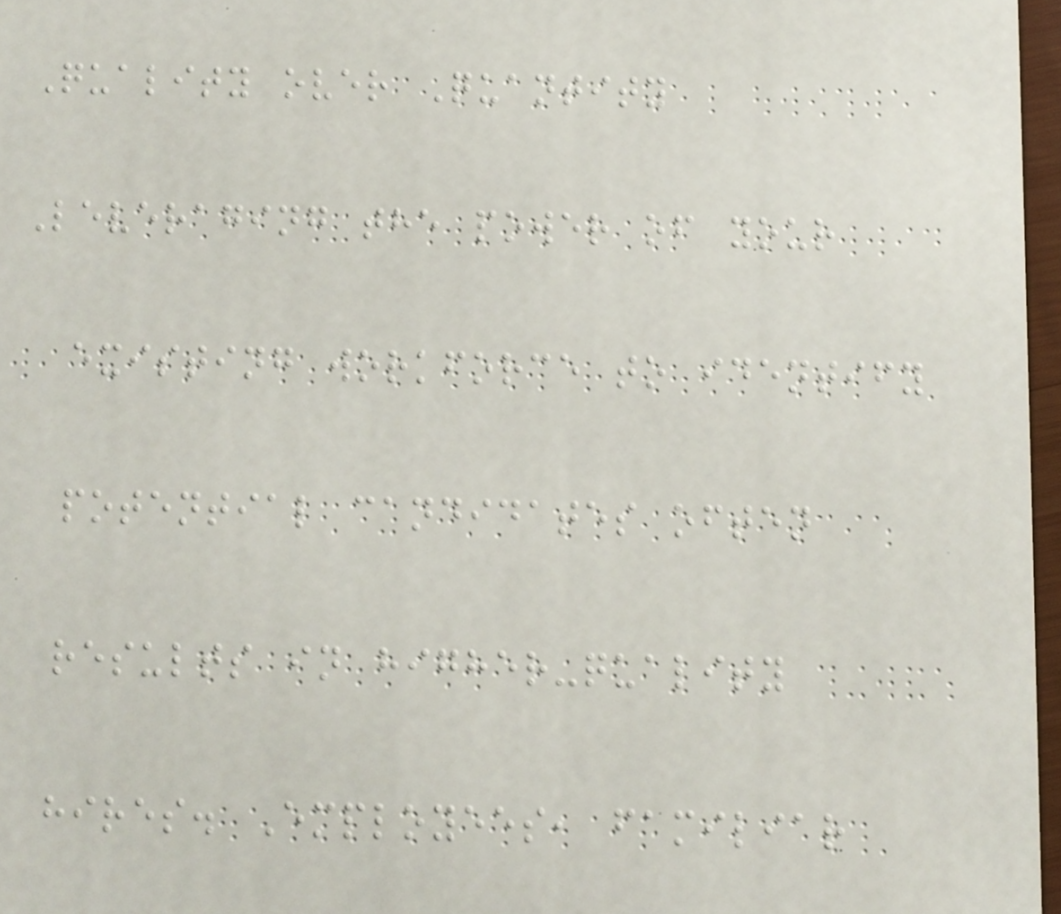Quality over Quantity
Leveraging the power of your
existing workforce to identify
potential candidates often
results in higher-quality
hires. Employees, familiar
